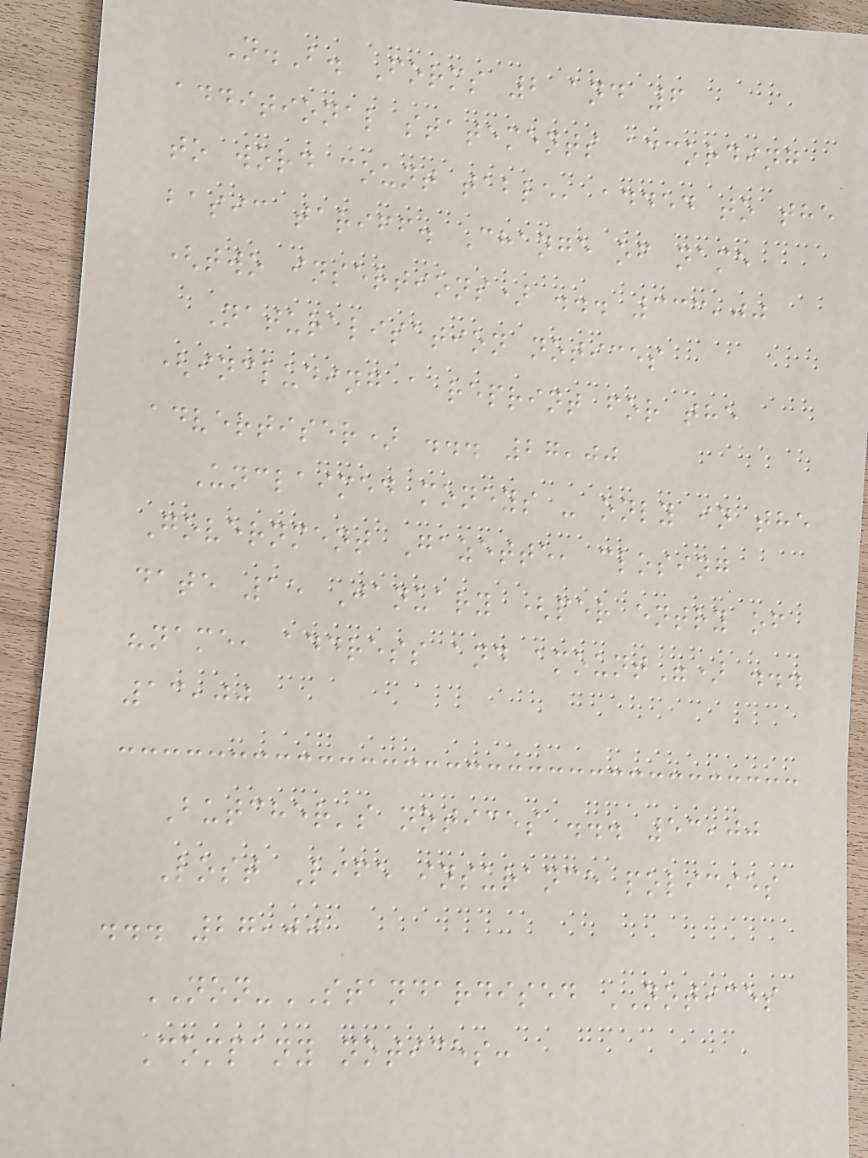N.B. Forms 2 and 6
additional statements according
to word count table, added to the
basic tariff. Change of name
(two insertions) ... 333,00
Naturalisation notices
(including a reprint for the
advertiser) ... 27,00
Unclaimed moneys - only in the
Government Gazette, closing
date 15 January (per entry of
"name, address and amount") ...
13,00
Butcher's notices ... 53,00
Lost Life insurance policies
... 27,00
NON-STANDARDISED NOTICES
Company notices:
